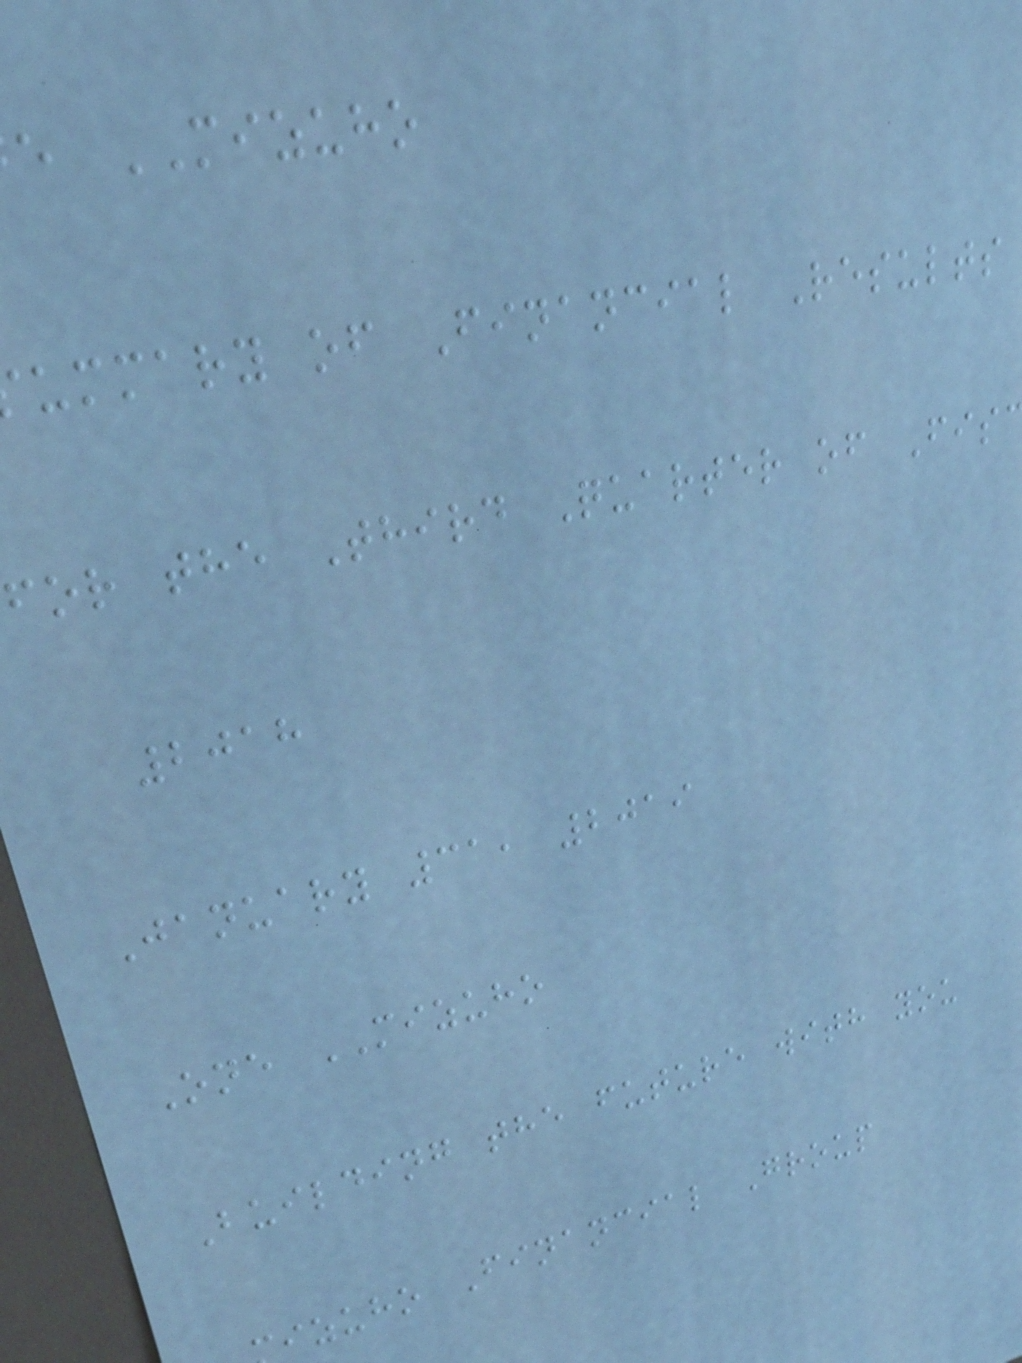e MIZUHO
ummary of Financial Results
for the Third Quarter of Fis
2018
January 31, 2019
One MIZUHO
Building the future with you
izuho Financial Group
